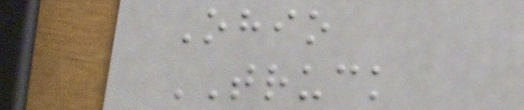Ohio
TRUCK
